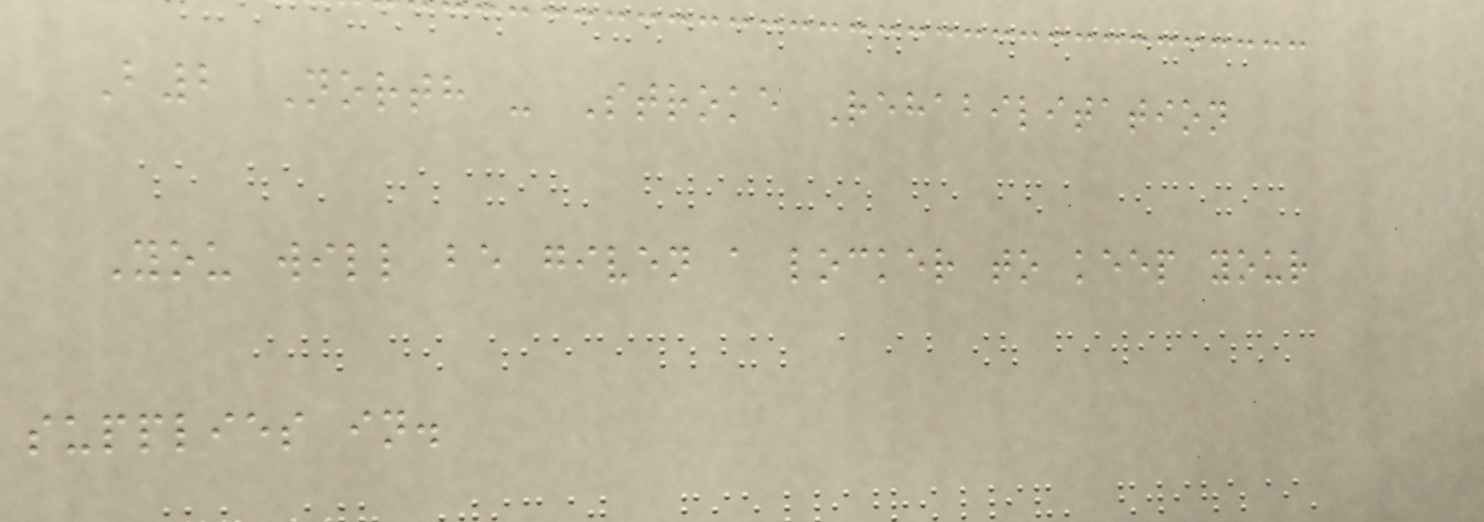B2 North - Stroke Rehabilitation
You will be given a locker to keep your
supplies in.
